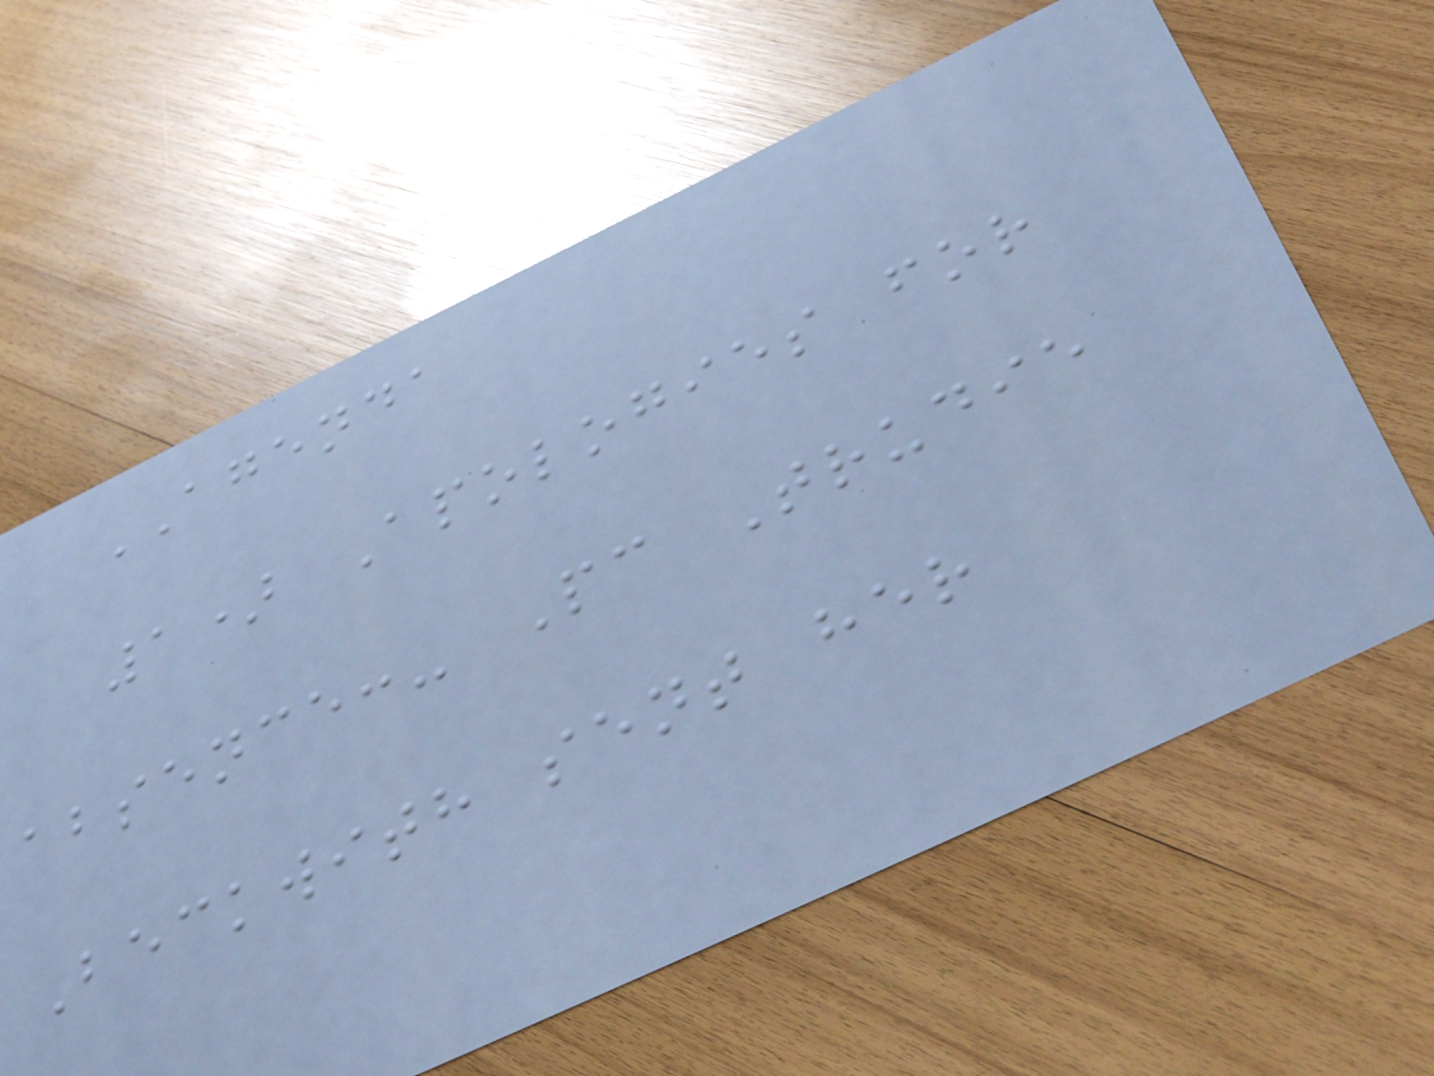AGENDA
1) Apologies for
absence:- Pc Trudie
Beckwith sent her
